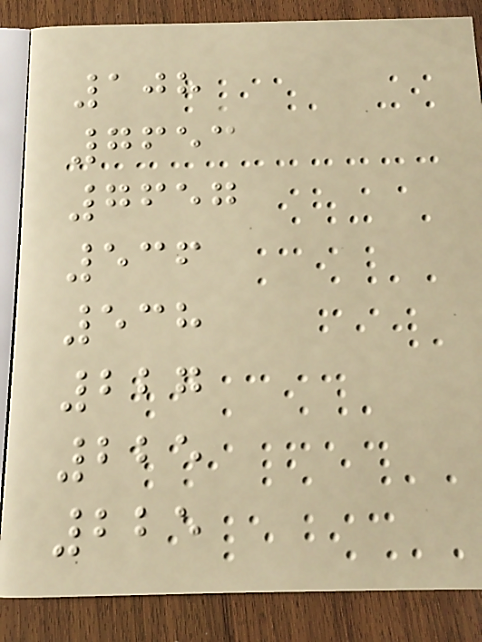108
7653
7657
536
538
227
225
225
